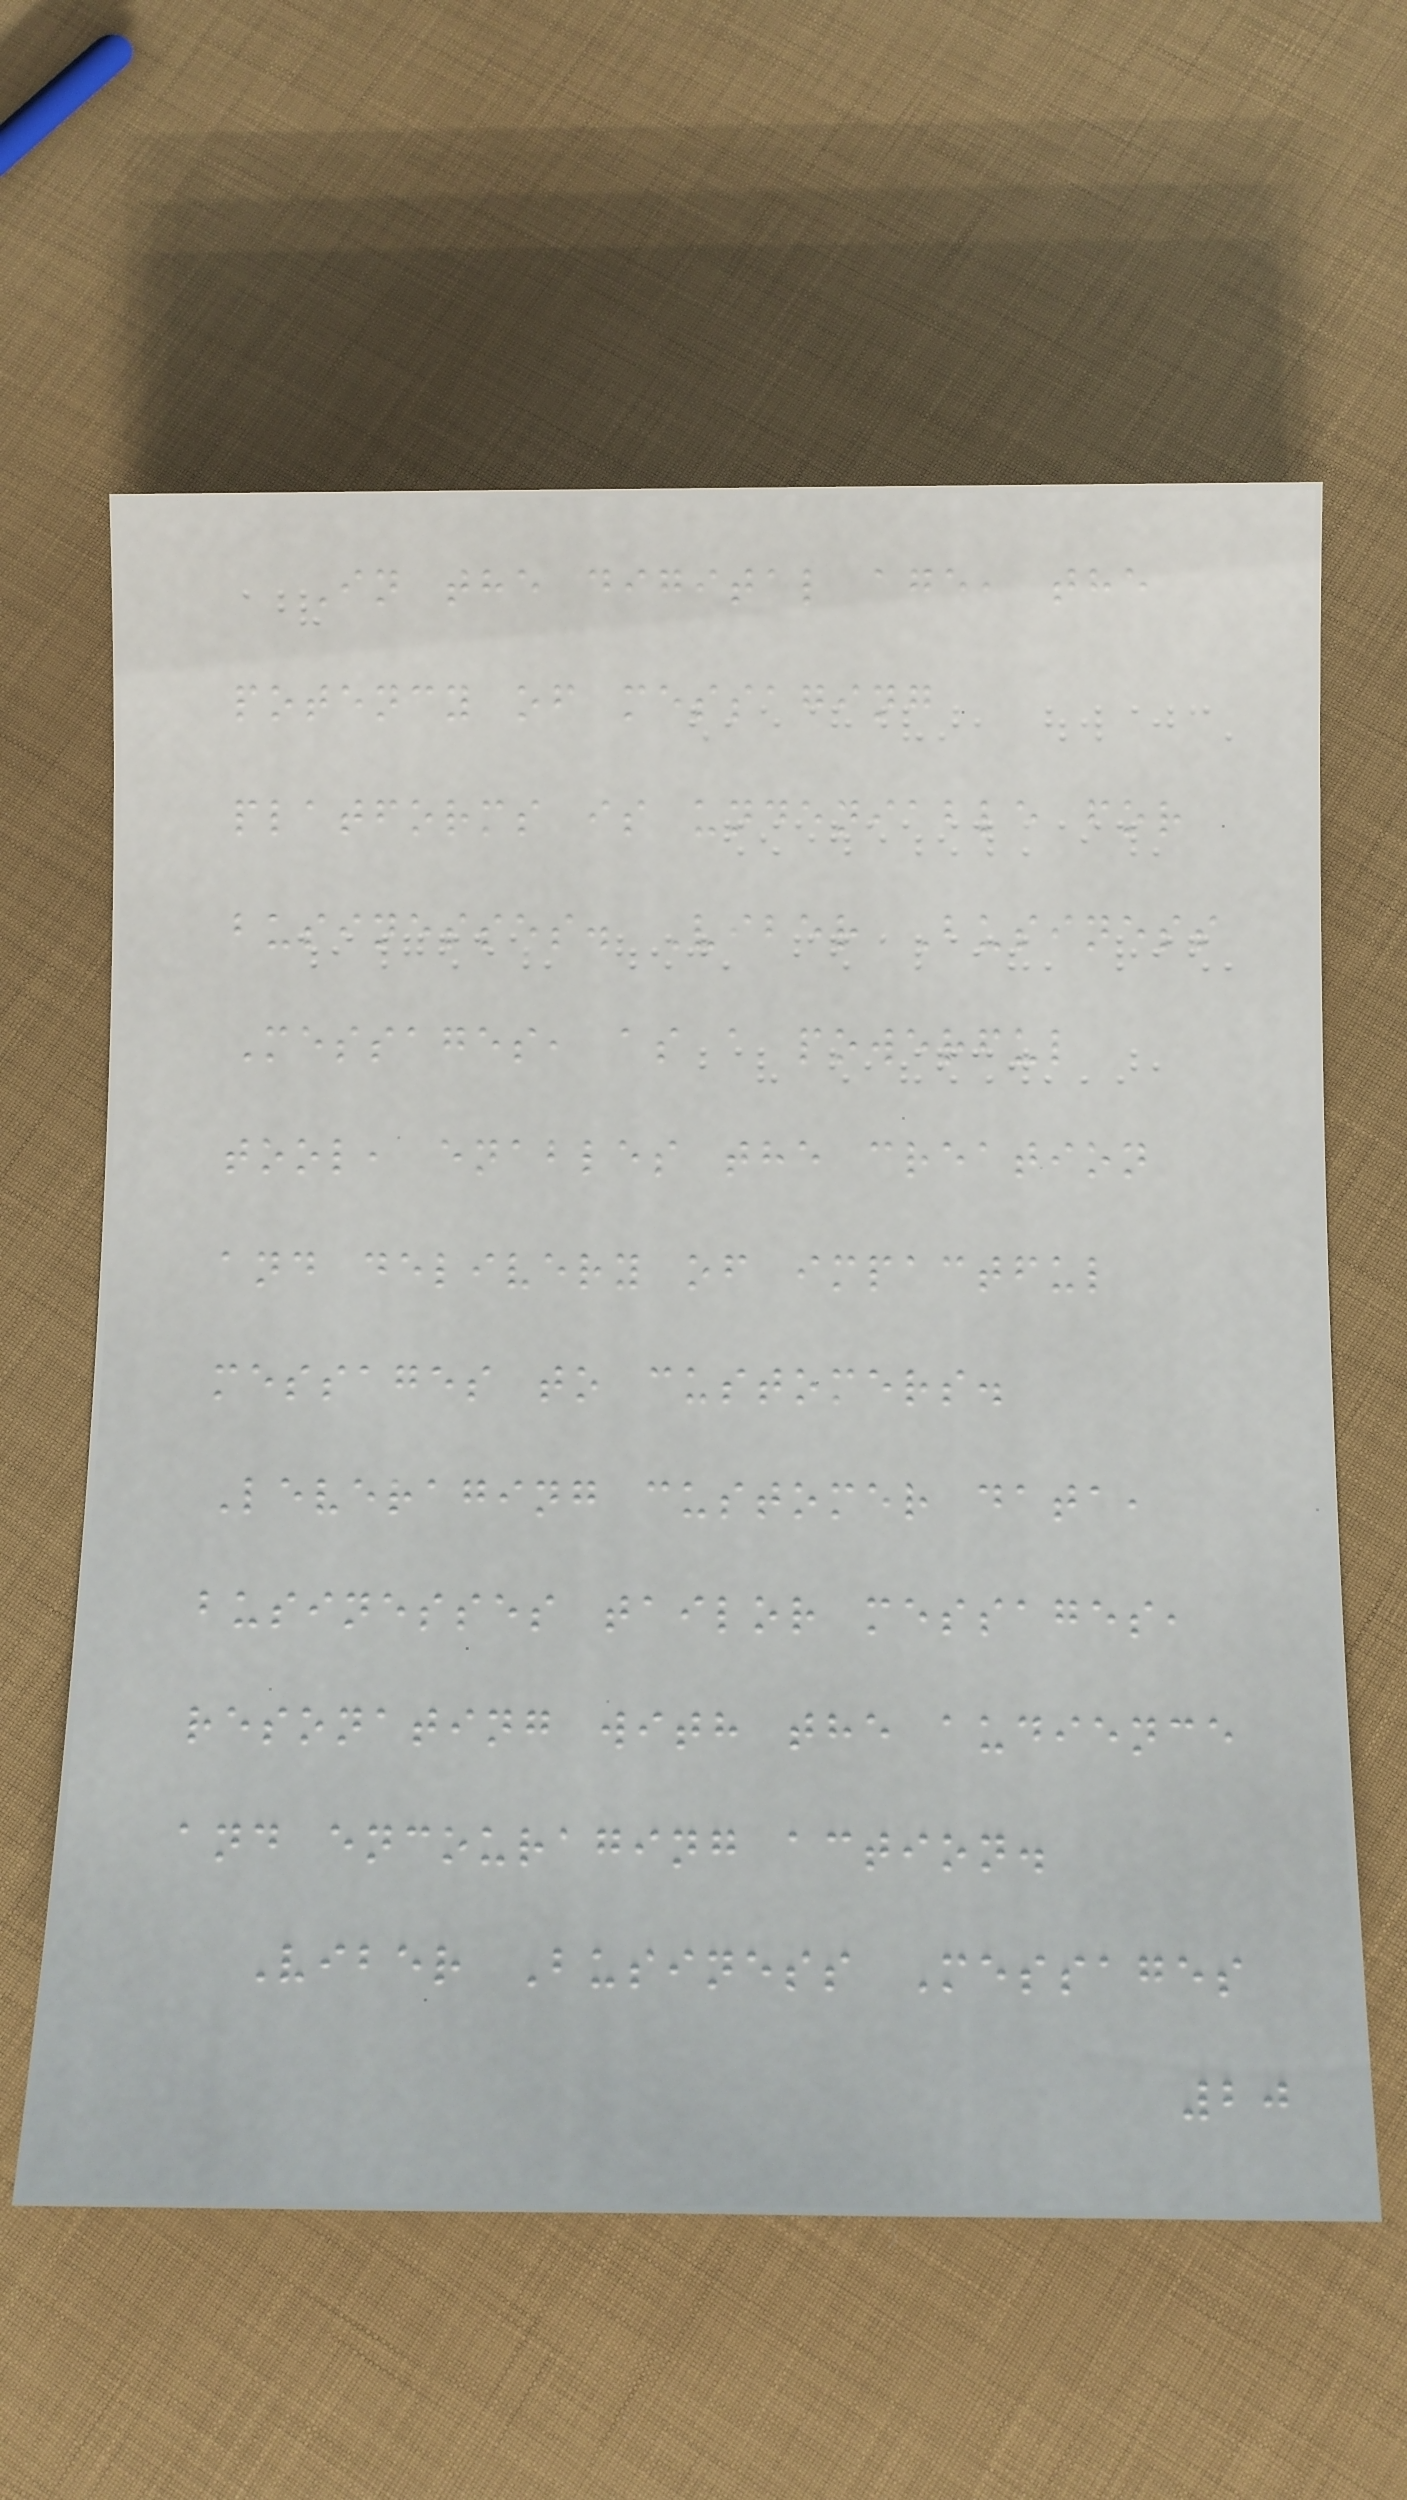In the digital age, the
potency of messaging
platforms is undeniable for
businesses. Viber Business
Messages, as a powerful
tool, enables the creation
and delivery of impactful
messages to customers.
Leveraging customer data,
businesses tailor messages,
resonating with the audience
and encouraging action.
Viber Business Messages
20
